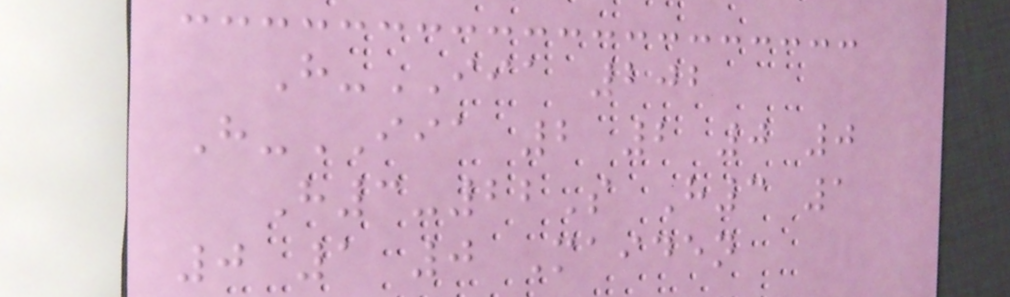H-IIA 202
H-IIA 2 2 0 0
H3-22S H3 1
0 1 0 Maiden
